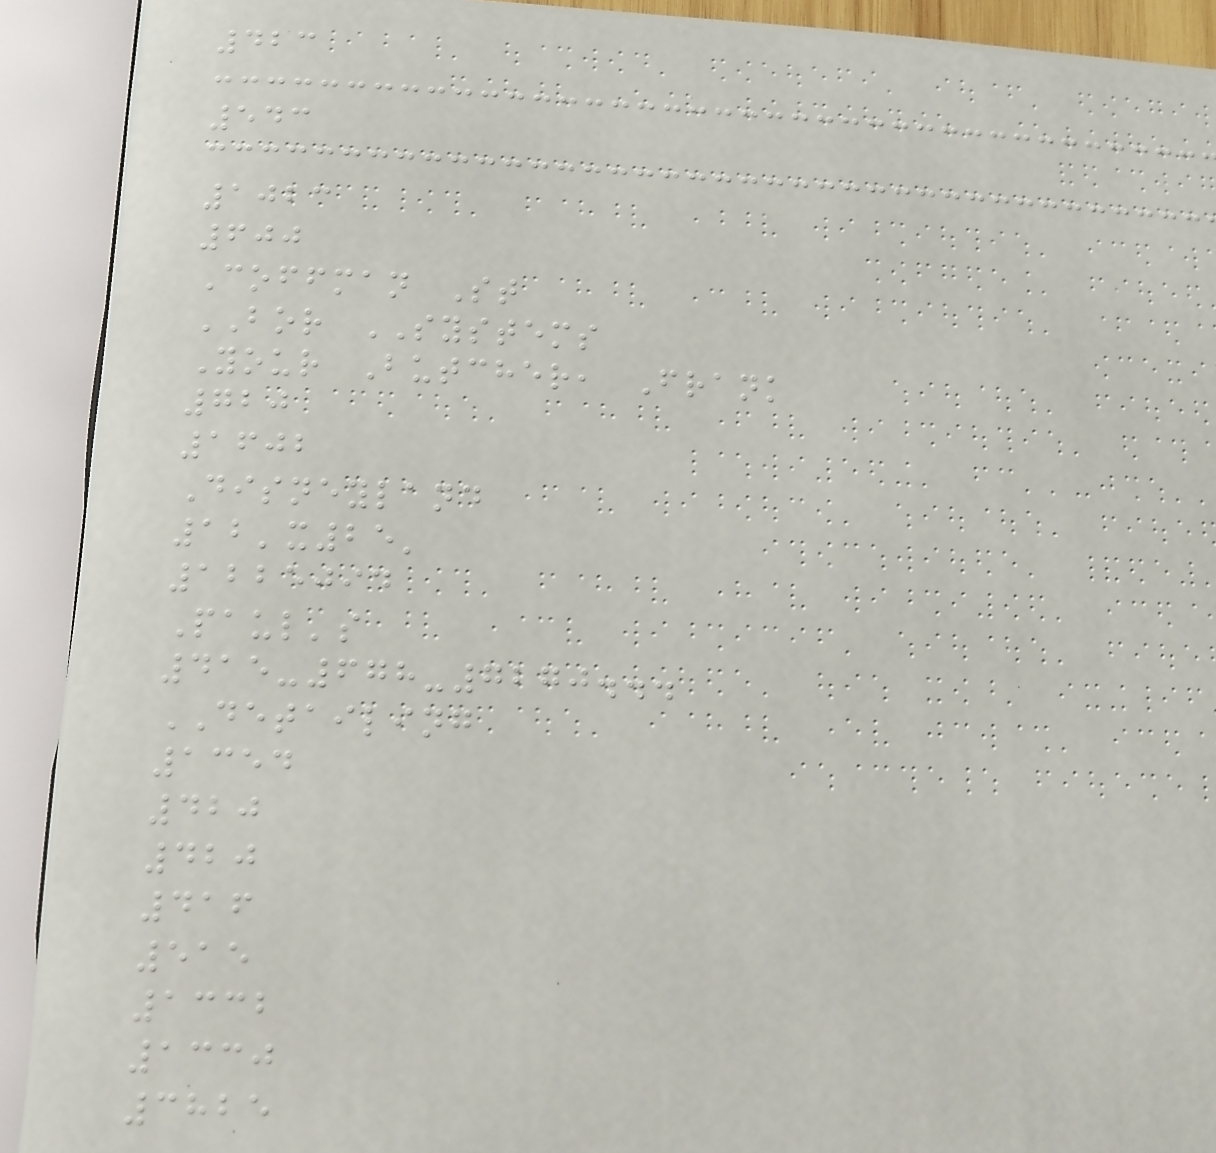423
543
1023
600
Coffman St
BOR SYSTEMS
Your Butcher, Frank
720
1602
Disneyland
12'x25'
1225094
Paul's
415-678-7270...
DETAILING
1354
420
420
416
515
1332
1330
3825
